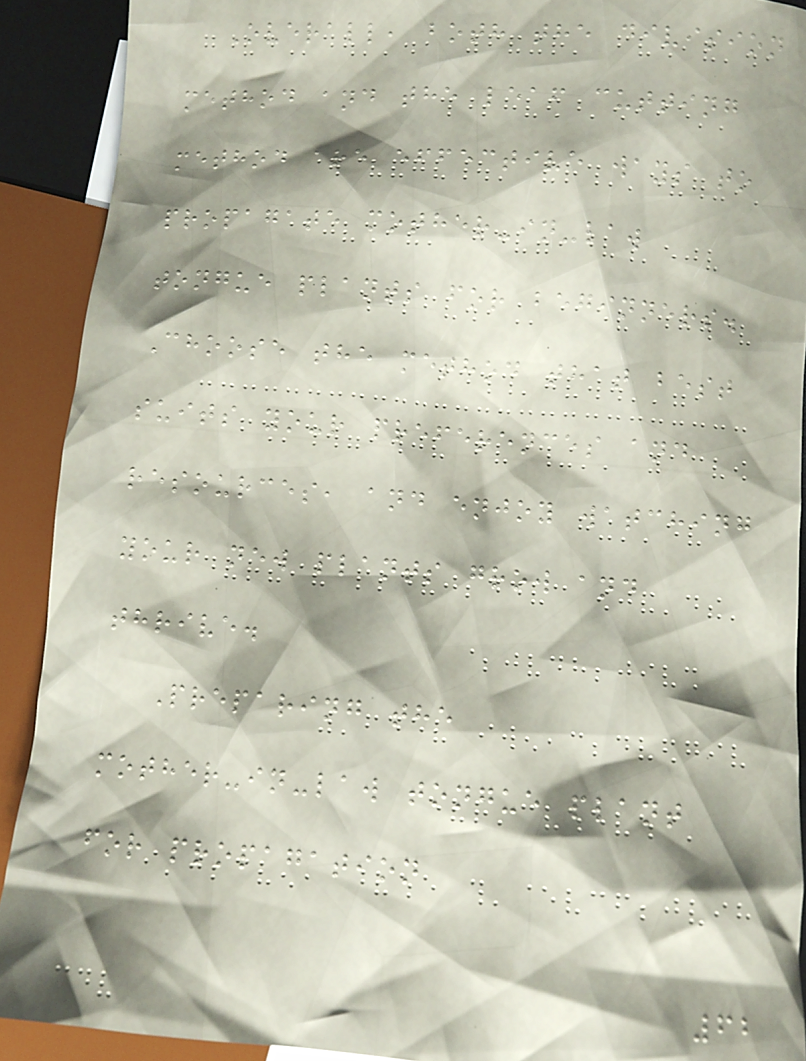Overall, both the division
method and the leaf cutting
method are effective ways to
propagate mother-in-law
tongue plants for beginners.
Choose the method that best
suits your preferences and
resources, and enjoy watching
your new plants grow and
thrive.
Preparing the
mother-in-law tongue plant
for propagation
62
